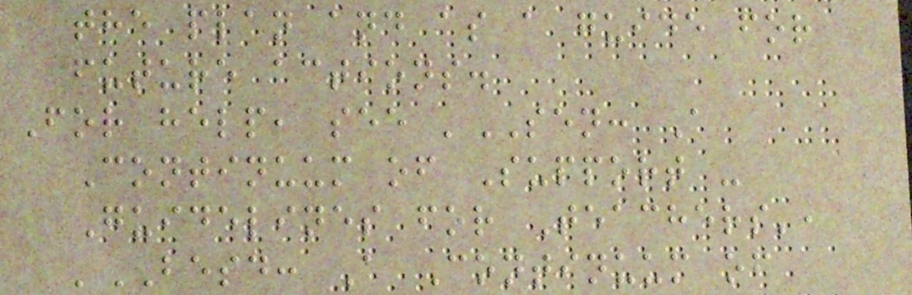the plan and as a guide for
future actions.
For help, see 'SEN: A
Continuum of Support -
Guidelines for Teachers',
'BESD: A Continuum of
